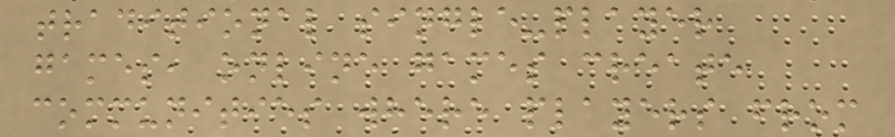traditional single-player
games, online games create
communities where players from
